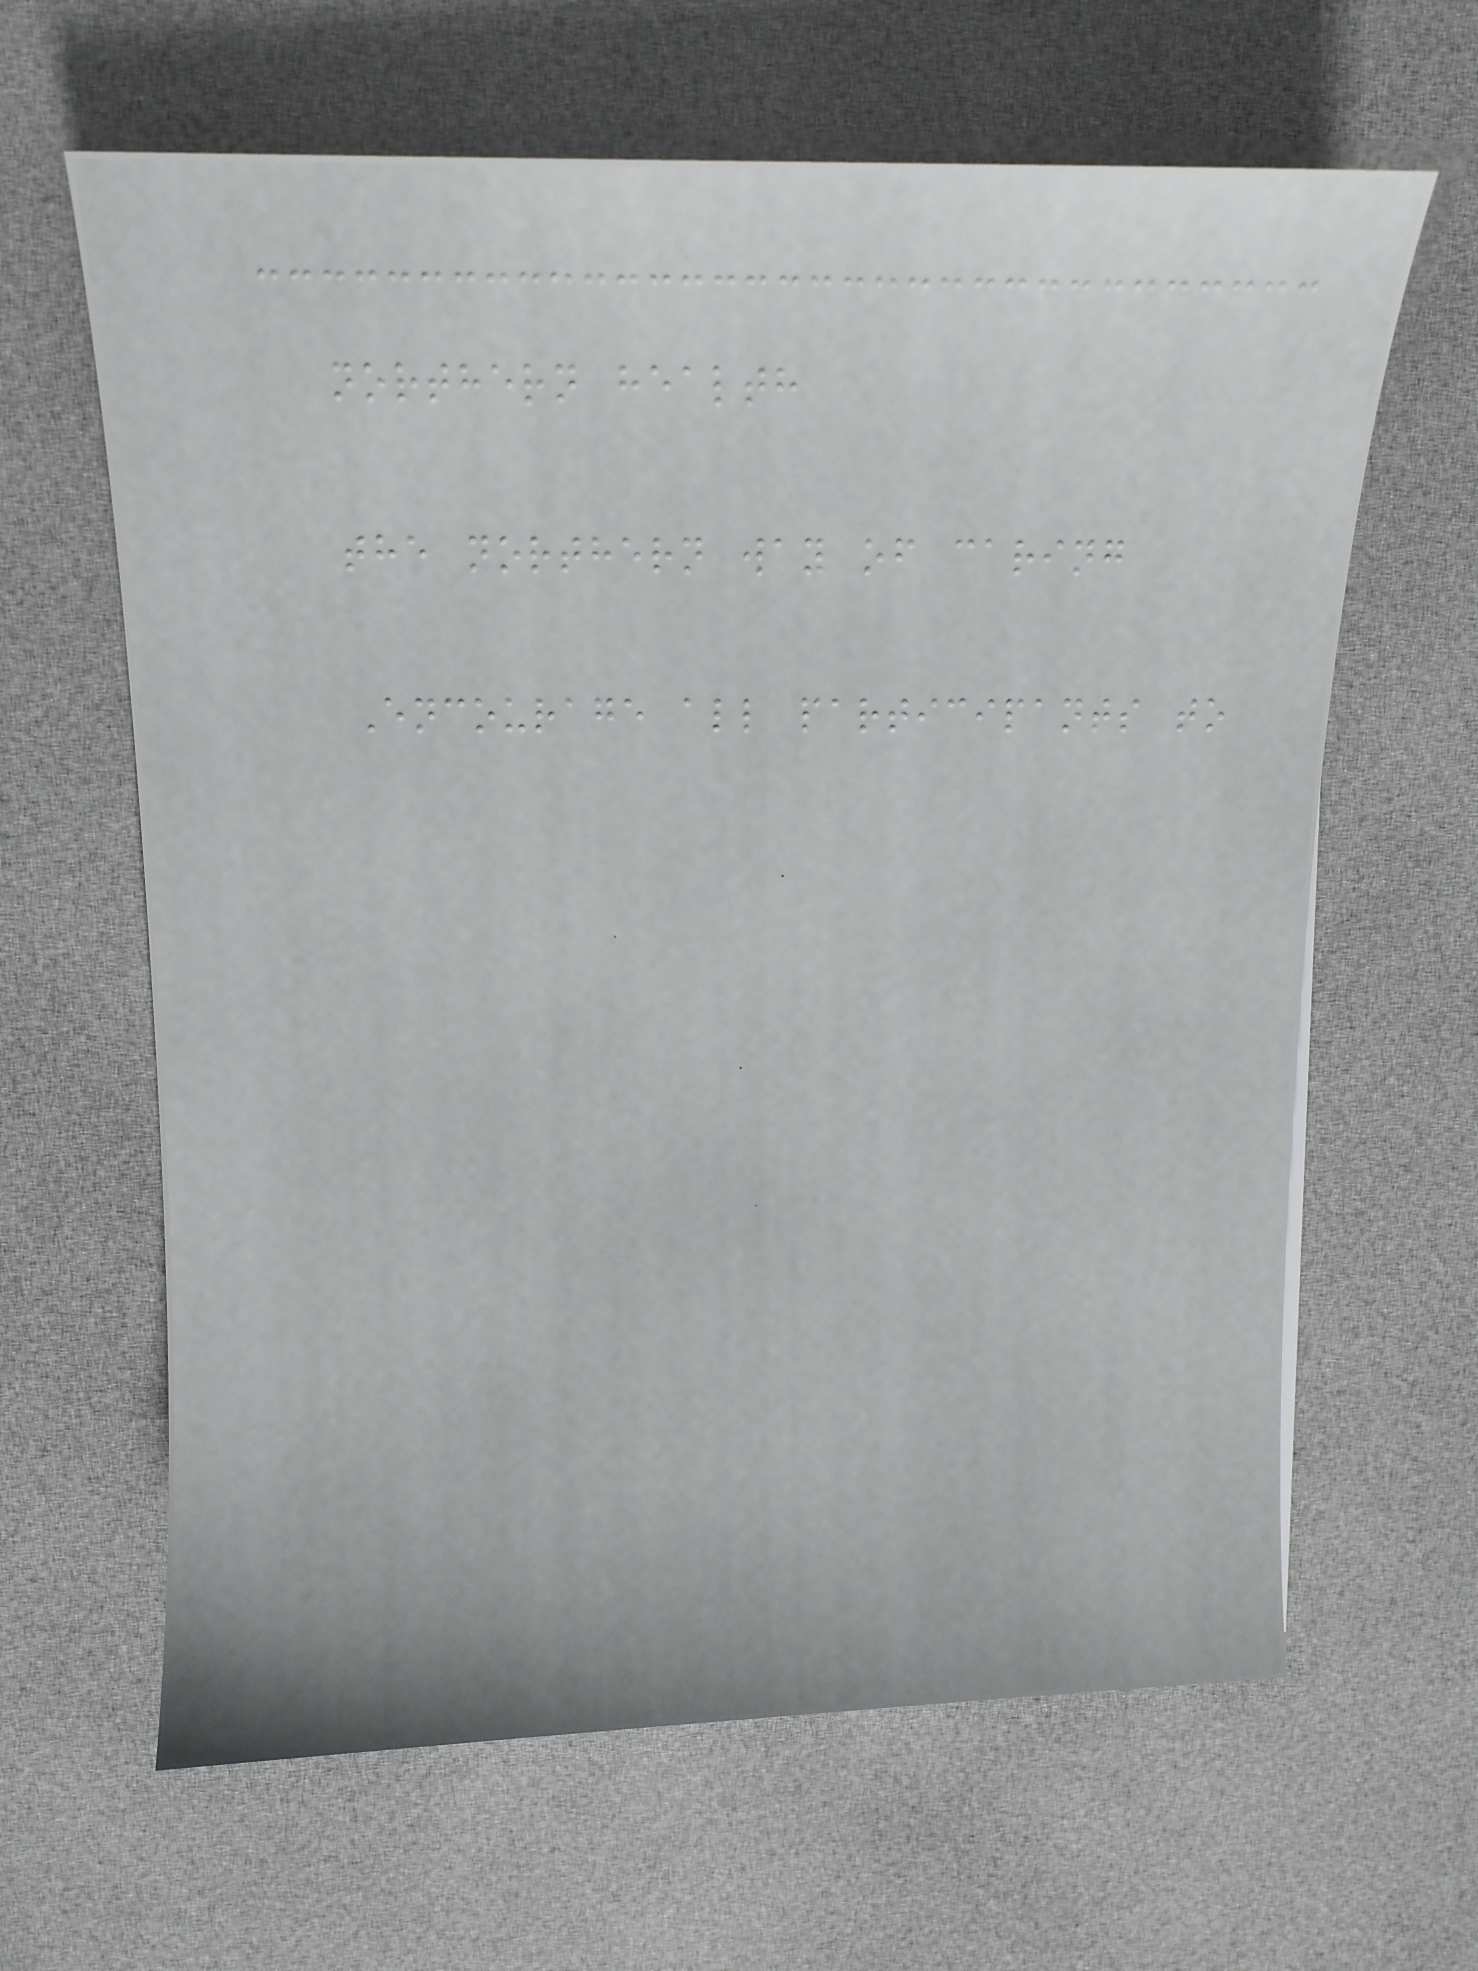northern health
the northern way of caring
Encourage all participants to
